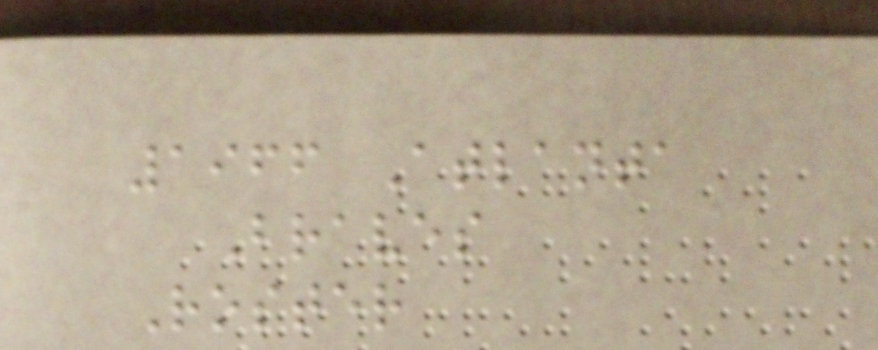1966 Atlanta
Braves
Roster
